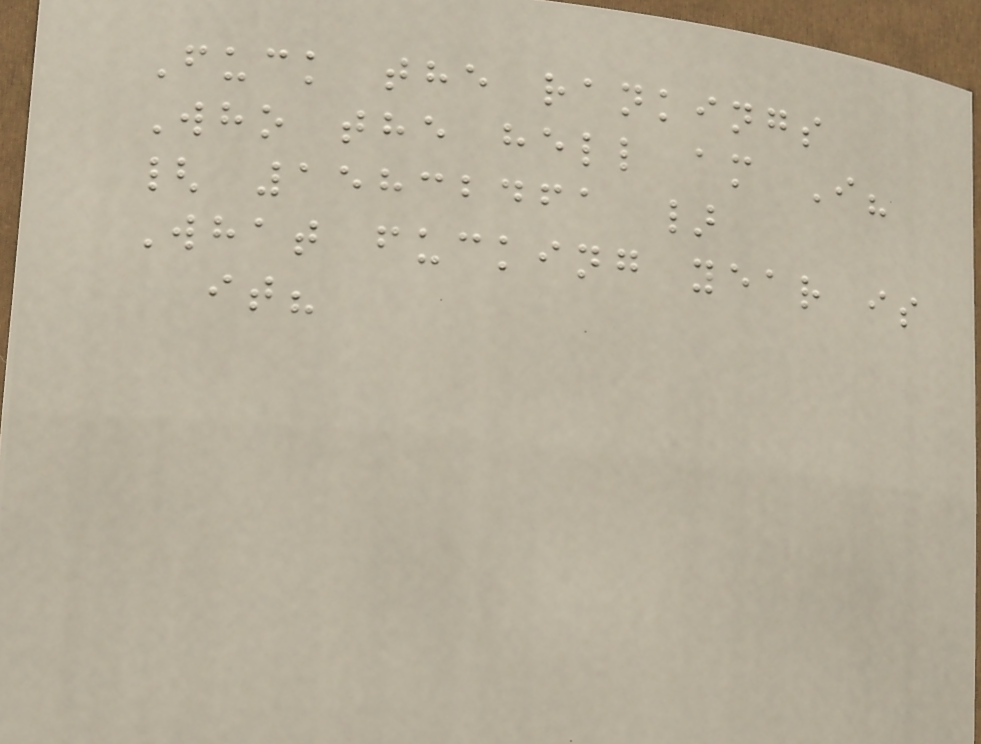Fuck the rankings
Who the hell am I?
{ 15832461 }
What fucking year is
it?
